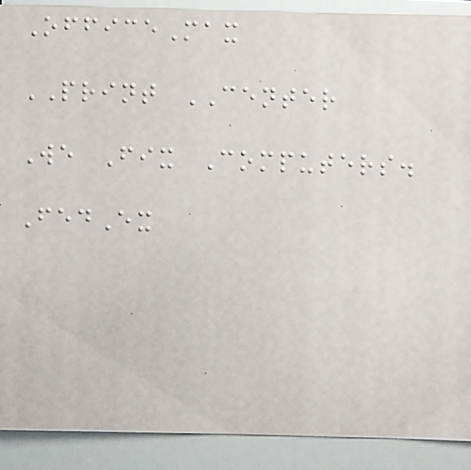OfficeMax
PRINT CENTER
We Fix Computers.
FedEx
